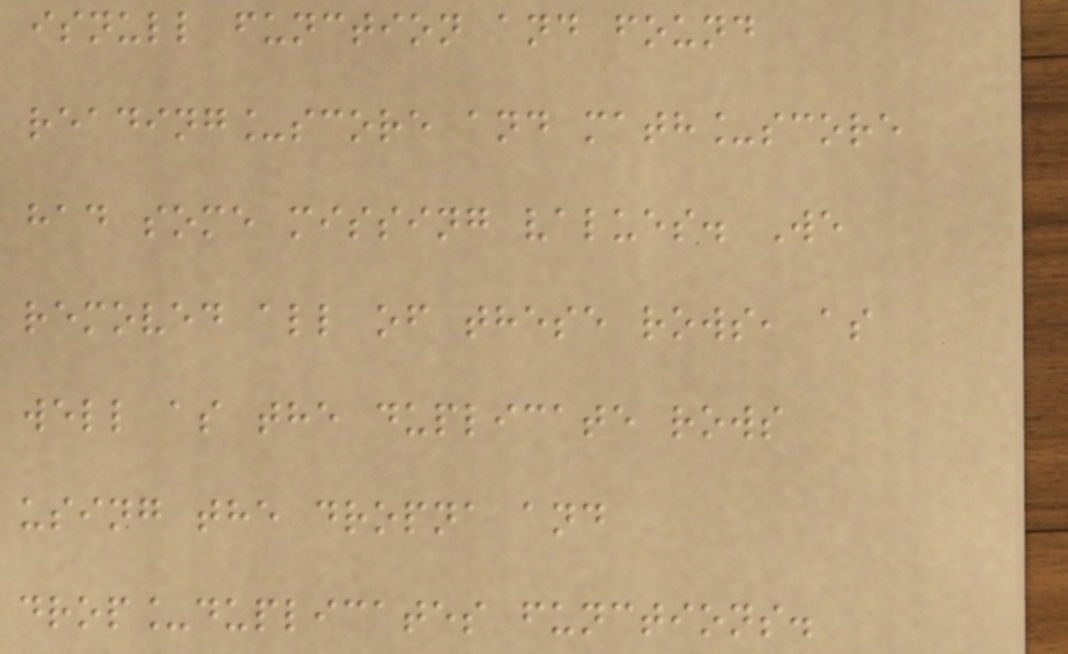isnull function and found
reading_score and math_score
had some missing values. We
removed all of these rows, as
well as the duplicate rows
using the dropna and
drop_duplicates functions.
